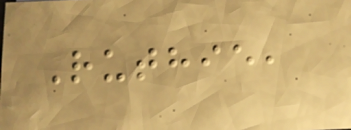Ruthie,
